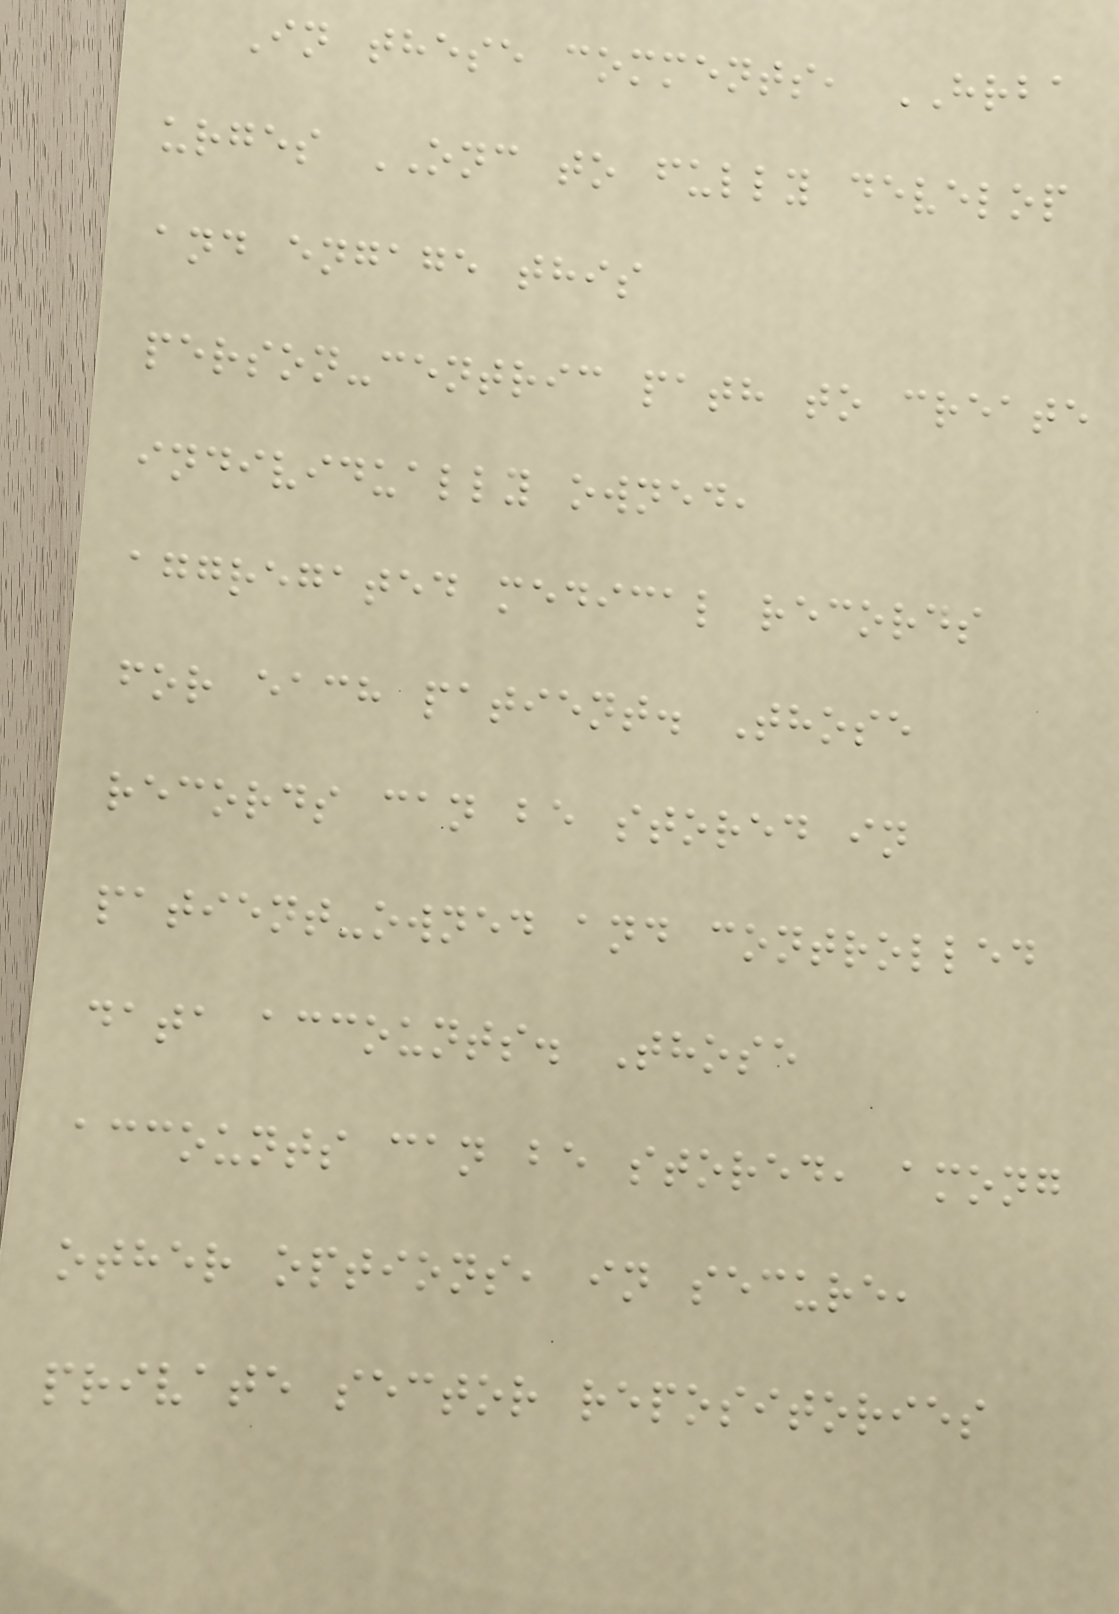In these comments, HRBA
urges ONC to fully develop
and engage this
person-centric path to create
individually owned,
aggregated medical records
for each patient. Those
records can be stored in
patient-owned and controlled
data accounts. Those
accounts can be stored, among
other options, in secure,
private sector repositories
